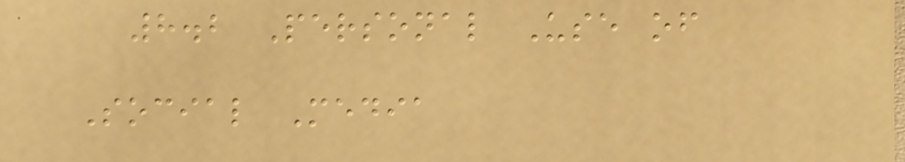8.2 Personal Use of
Social Media
